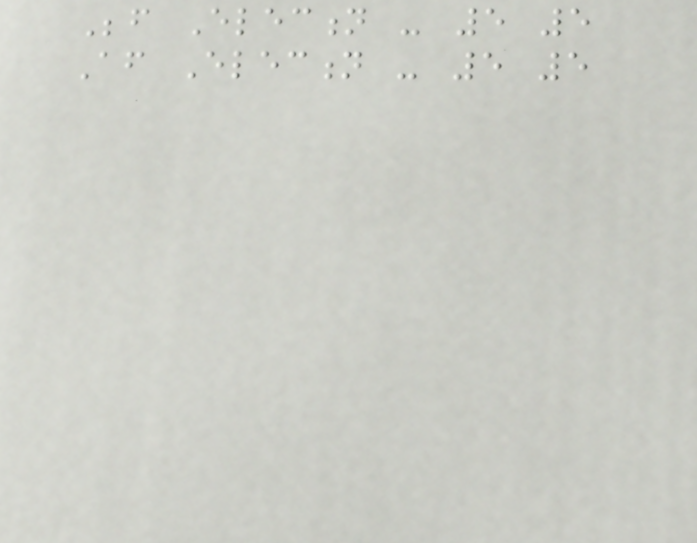Before Election - 5 5
After Election - 5 5
